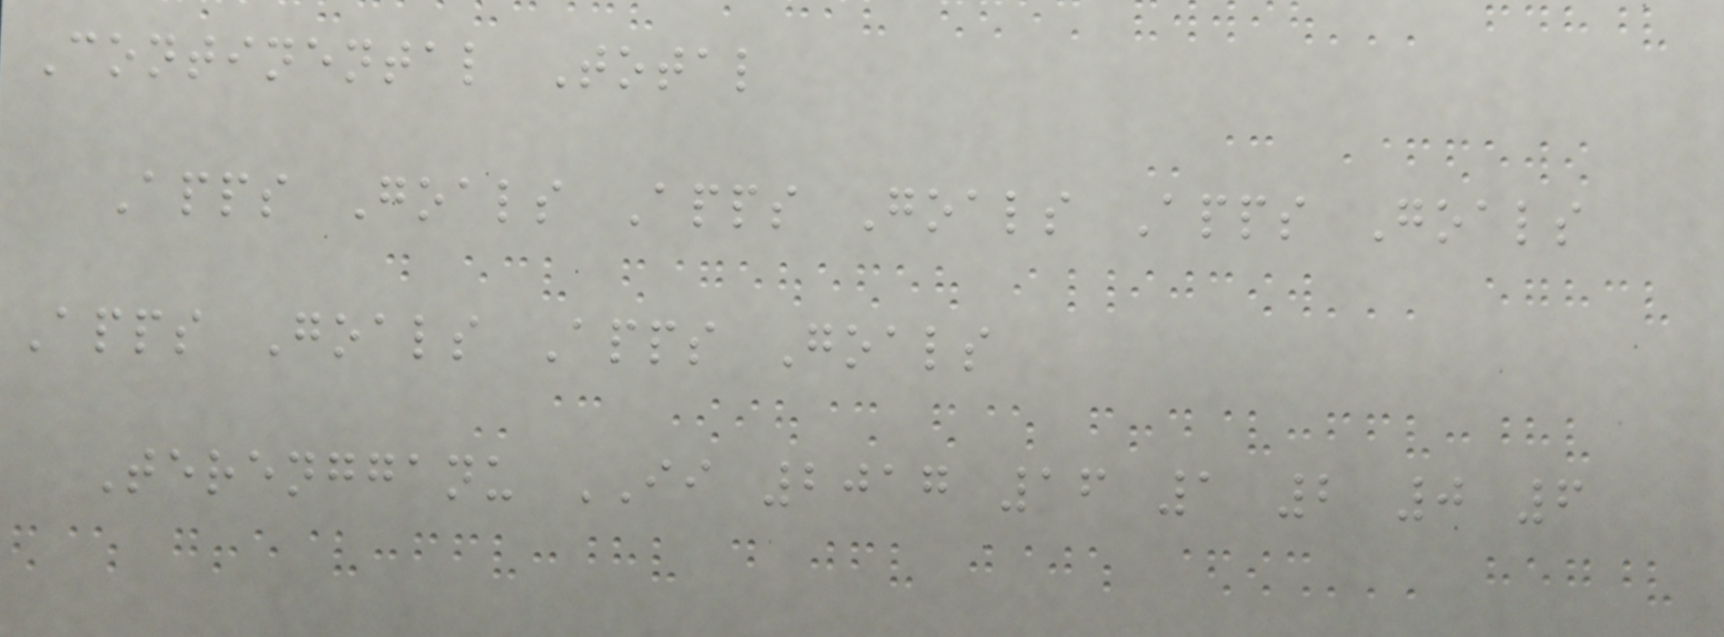Continental Total
Apps Goals Apps Goals Apps Goals
Apps Goals Apps Goals
Terengganu II 2017 16 1 2 0 6
